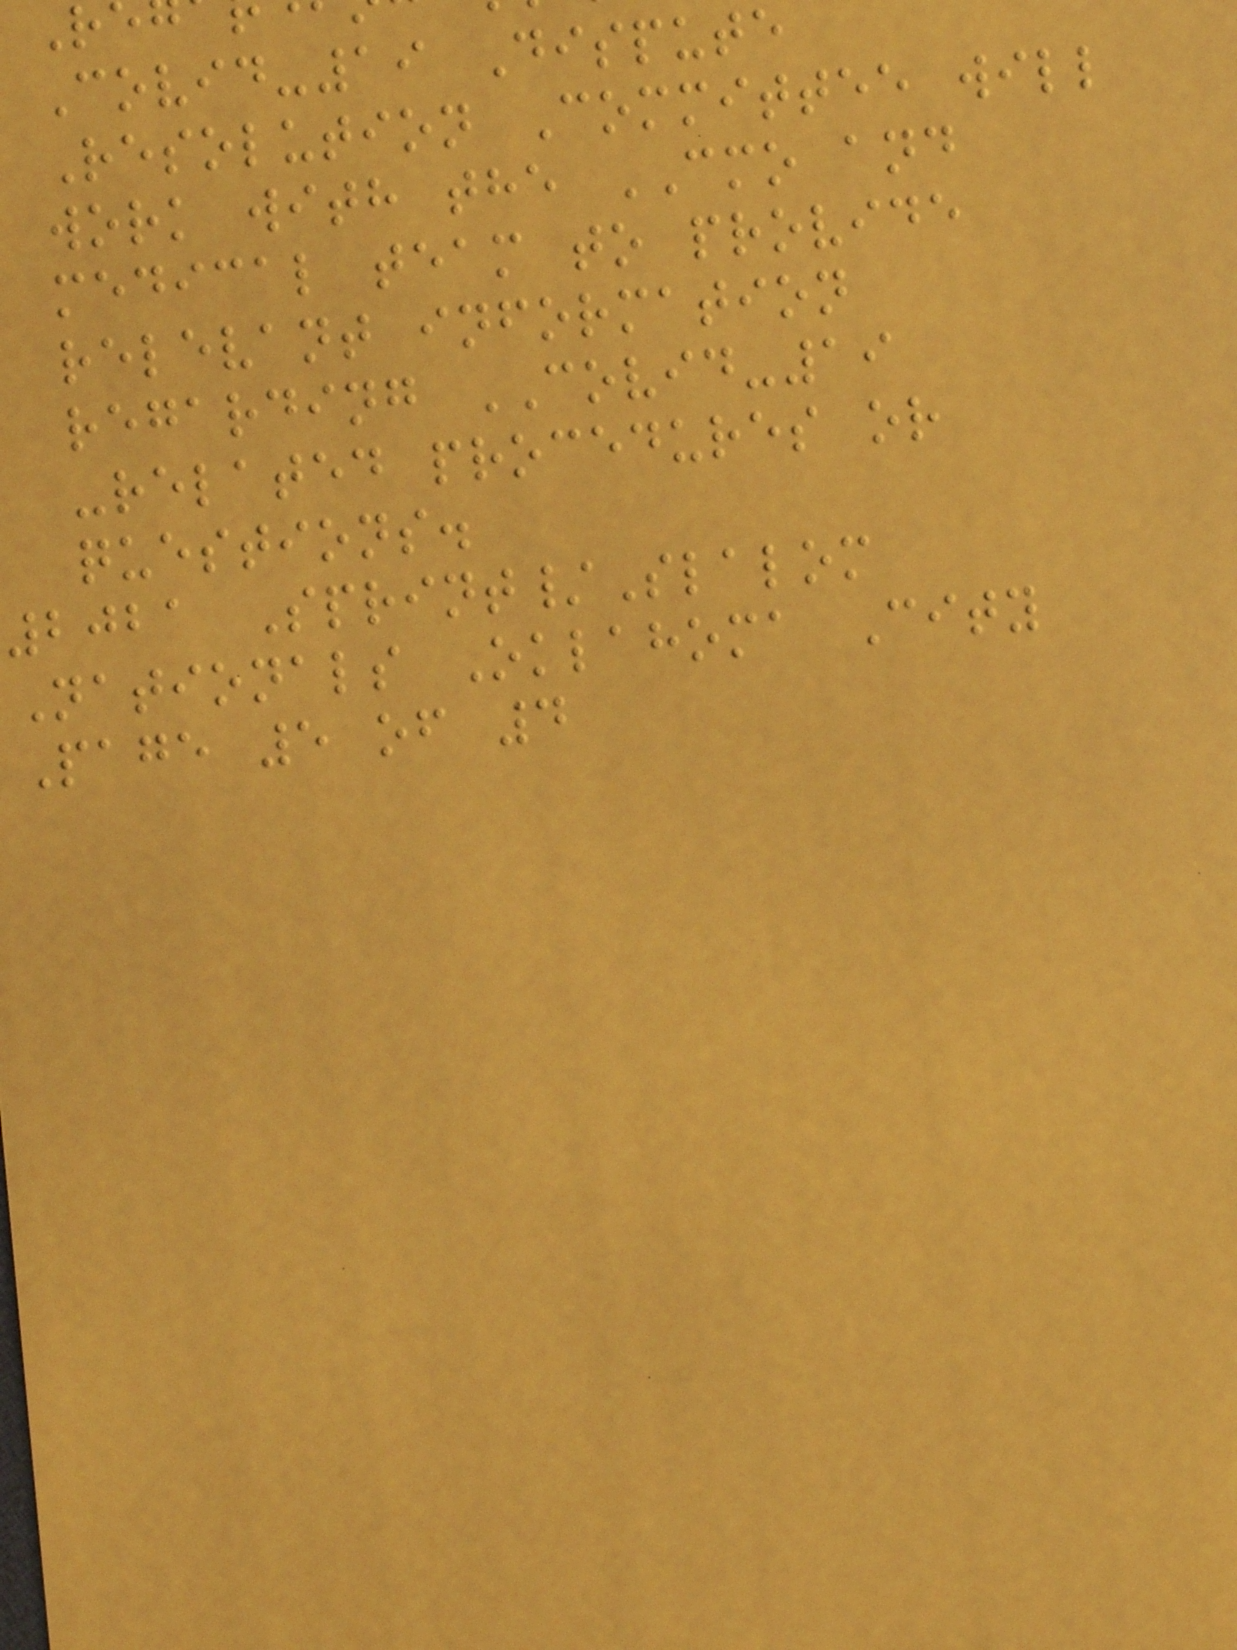Covid-19 Dispute
Resolution Committee will
work with the CMO and
medical team to provide
relevant information
regarding COVID-19
-related procedures or
questions.
2021 Sprint/Slalom
Nationals Oklahoma City
Page 5 of 4
